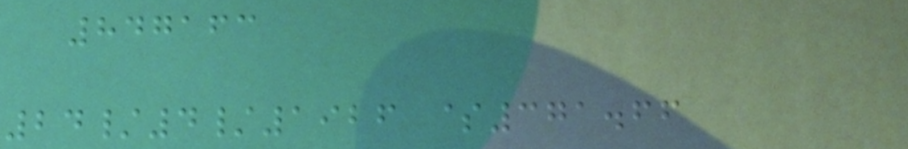847163
24/4/1926 $371.66
